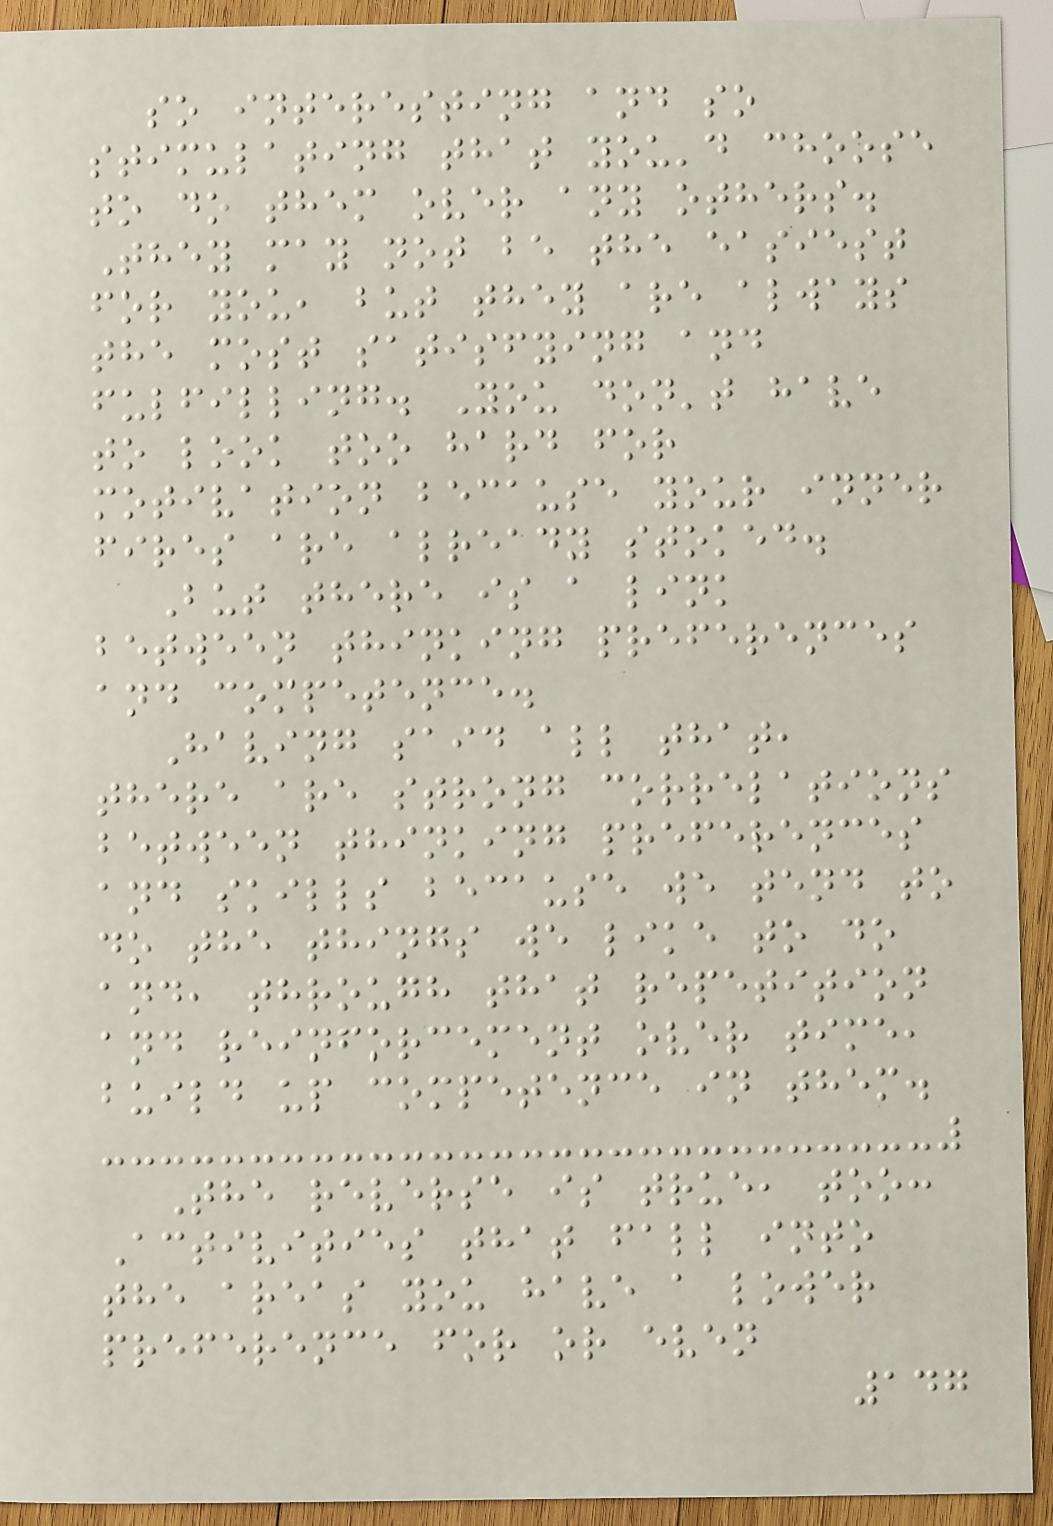so interesting and so
stimulating that you'd choose
to do them over any others.
They may not be the easiest
for you, but they are always
the most satisfying and
fulfilling. You don't have
to look too hard for
motivation because your inner
fires are already stoked.
But there is a link
between thinking preferences
and competence.
Having said all that,
there are strong correlations
between thinking preferences
and skills because we tend to
do the things we like to do
and, through that repetition
and reinforcement over time,
build up competence in them.
The reverse is true, too:
Activities that fall into
the areas you have a lower
preference for or even
147
